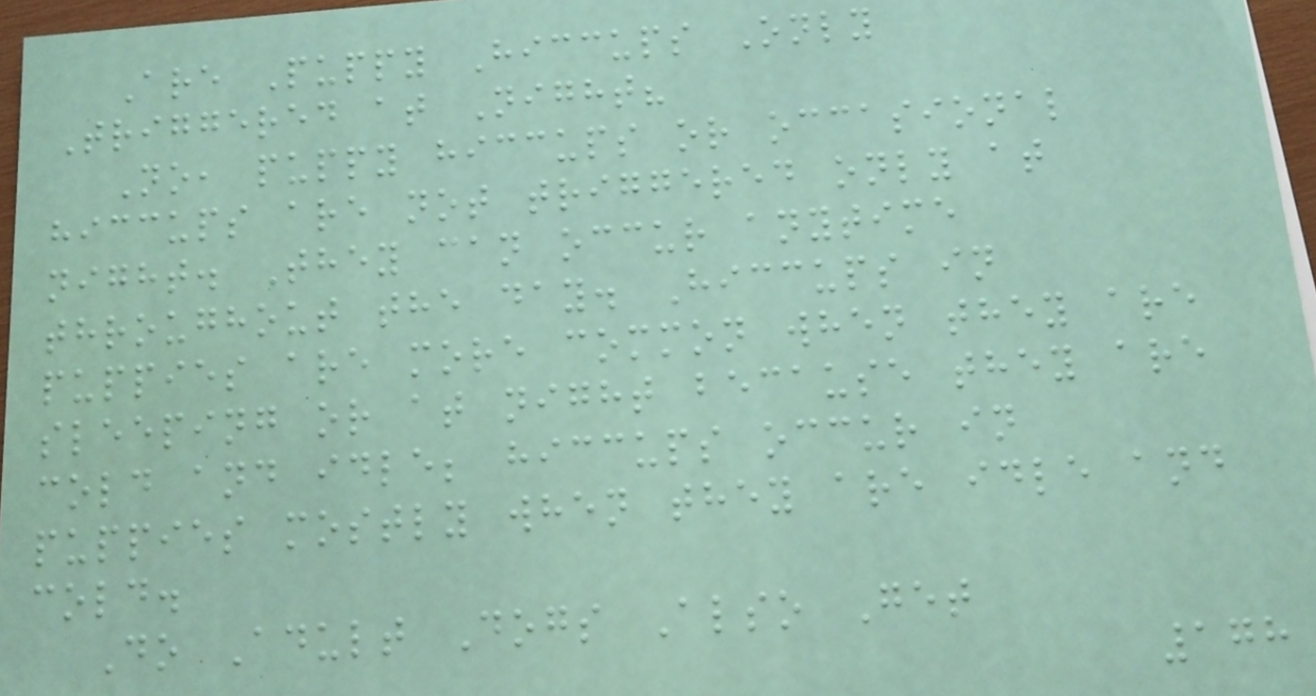Are Puppy Hiccups Only
Triggered at Night?
No, puppy hiccups or occasional
hiccups are not triggered only at
night. They can occur anytime
throughout the day. Hiccups in
puppies are more common when they are
sleeping or at night because they are
cold and idle; hiccups occur in
puppies mostly when they are idle and
cold.
Do Adult Dogs Also Get
178
